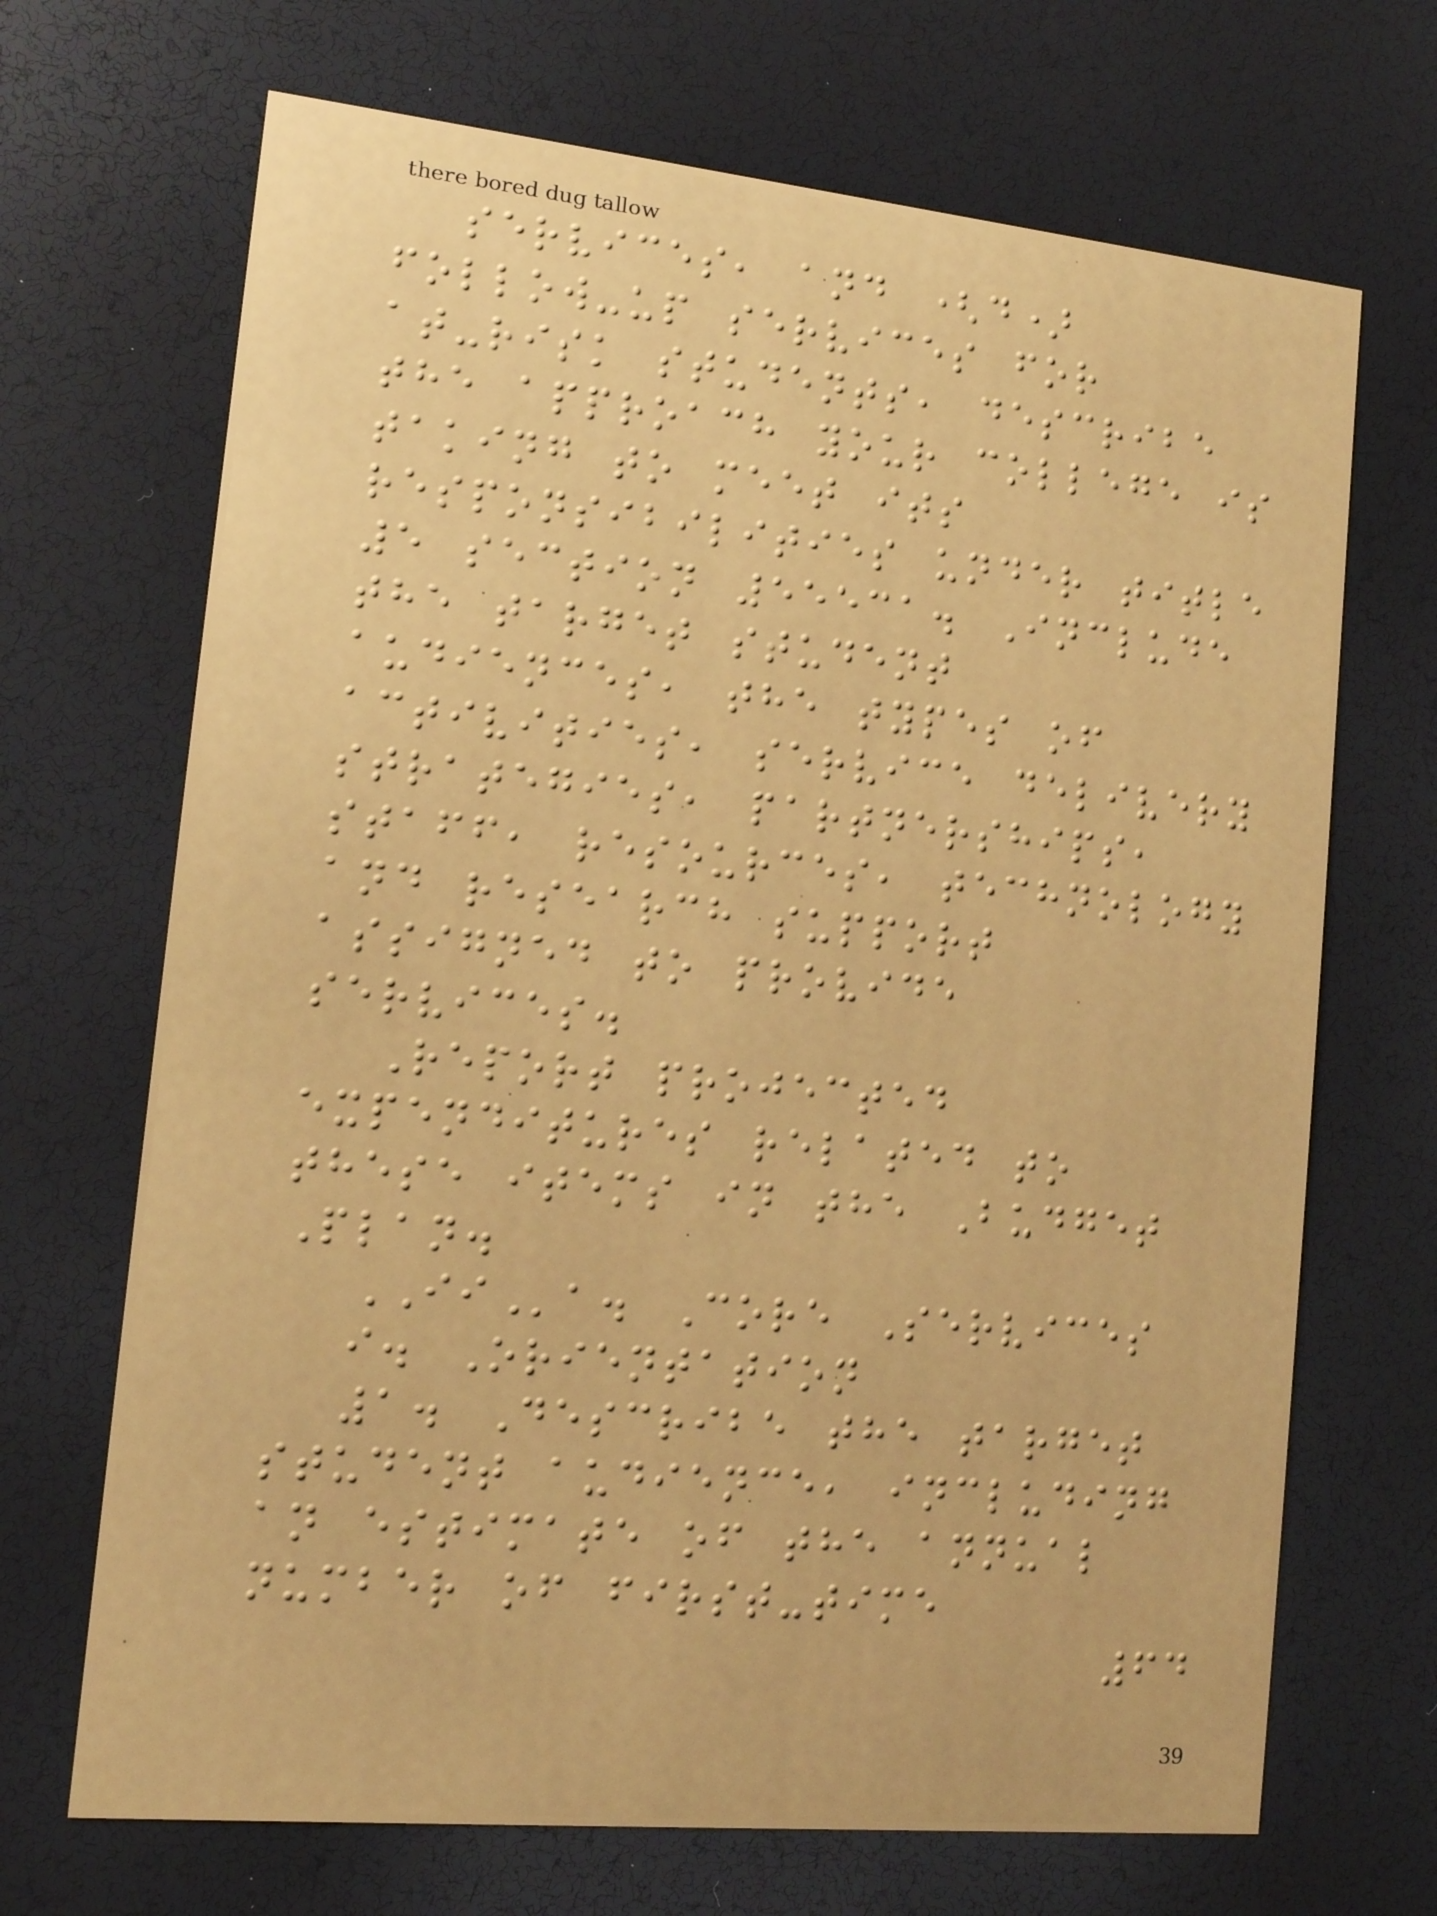services, and (d)
follow-up services for
at-risk students, describe
the approach your college is
taking to meet its
responsibilities under title
5 section 55531. Include
the target student
audiences, the types of
activities, service delivery
strategies, partnerships,
staff, resources, technology
and research support
assigned to provide
services.
Report projected
expenditures related to
these items in the Budget
Plan.
IIa. Core Services
i. Orientation
1. Describe the target
student audience, including
an estimate of the annual
number of first-time
64
